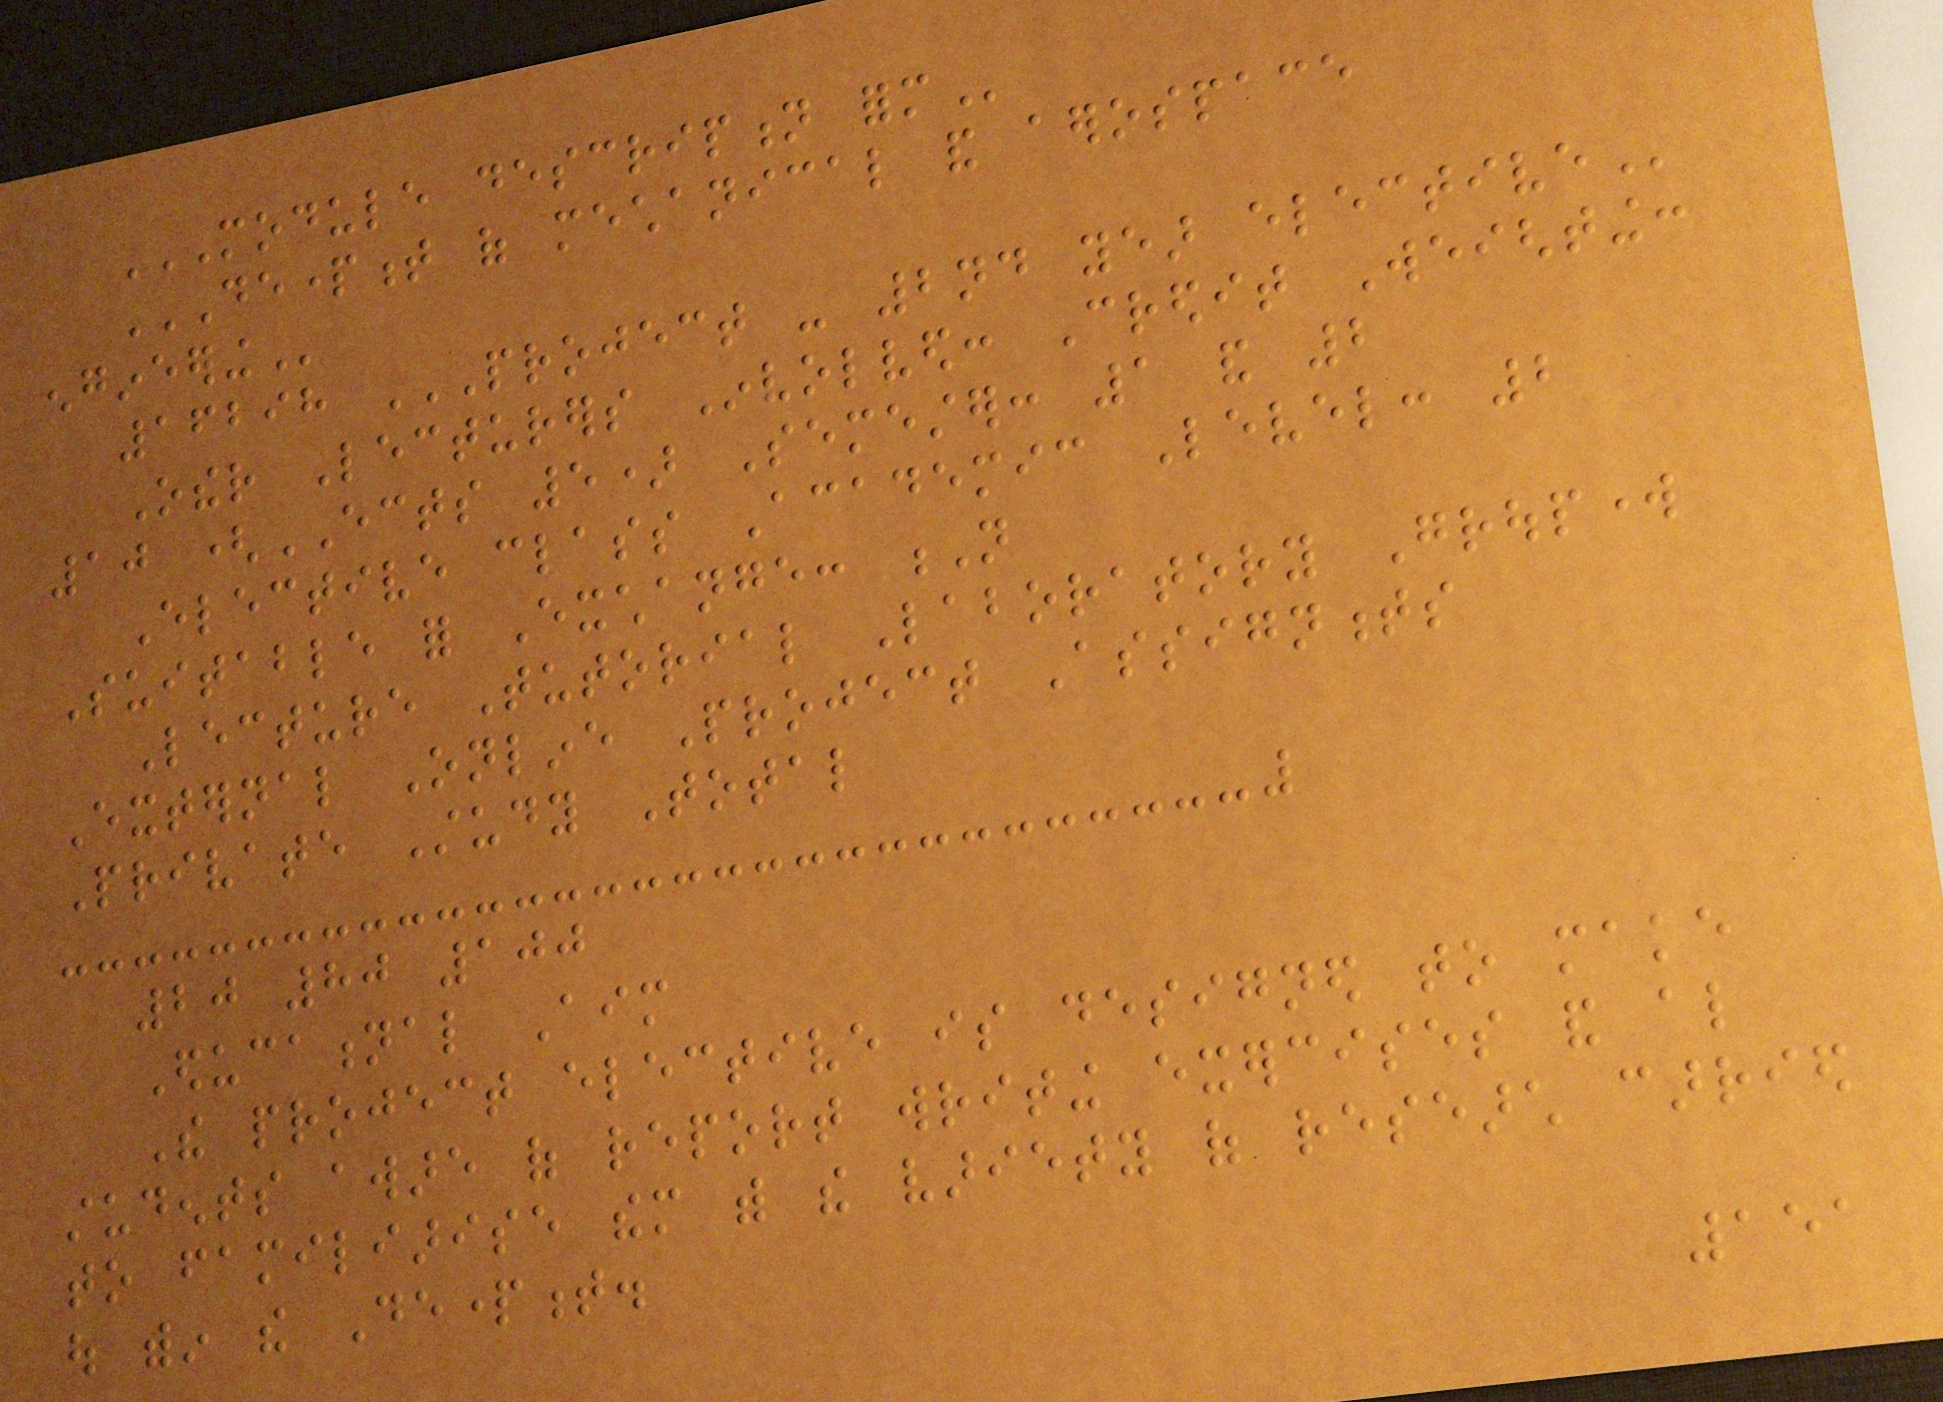MODULE DESCRIPTION FORM
DEPARTMENT OF MECHANICAL AND AEROSPACE
ENGINEERING
16298 PROJECT - 2ND YEAR ELECTIVE
Other Lecturers Involved: Credit Weighting:
10 (ECTS 5) Semester: 1 and 2
Elective class Academic Level: 2
Suitable for Exchange: N
Lecture Tutorial Laboratory Groupwork
External Online Project Assignments
Private Study Total
20 80 100
Educational Aim
The project elective is designed to make
students aware of report writing exercises and also
to familiarise them with the variety of research carried
out within the Department.
151
